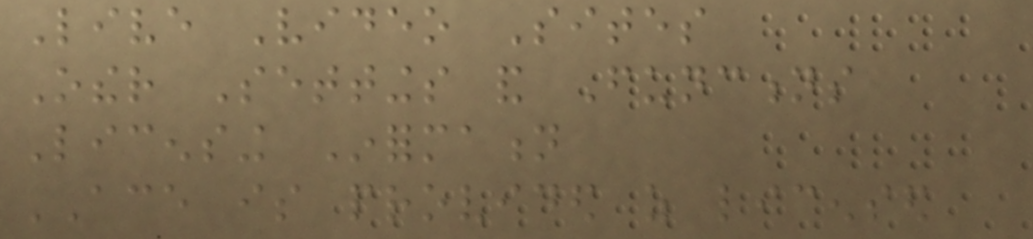Live Video Sites
Other Settings and Functions
Licensing Information
ACE is provided as licensed
